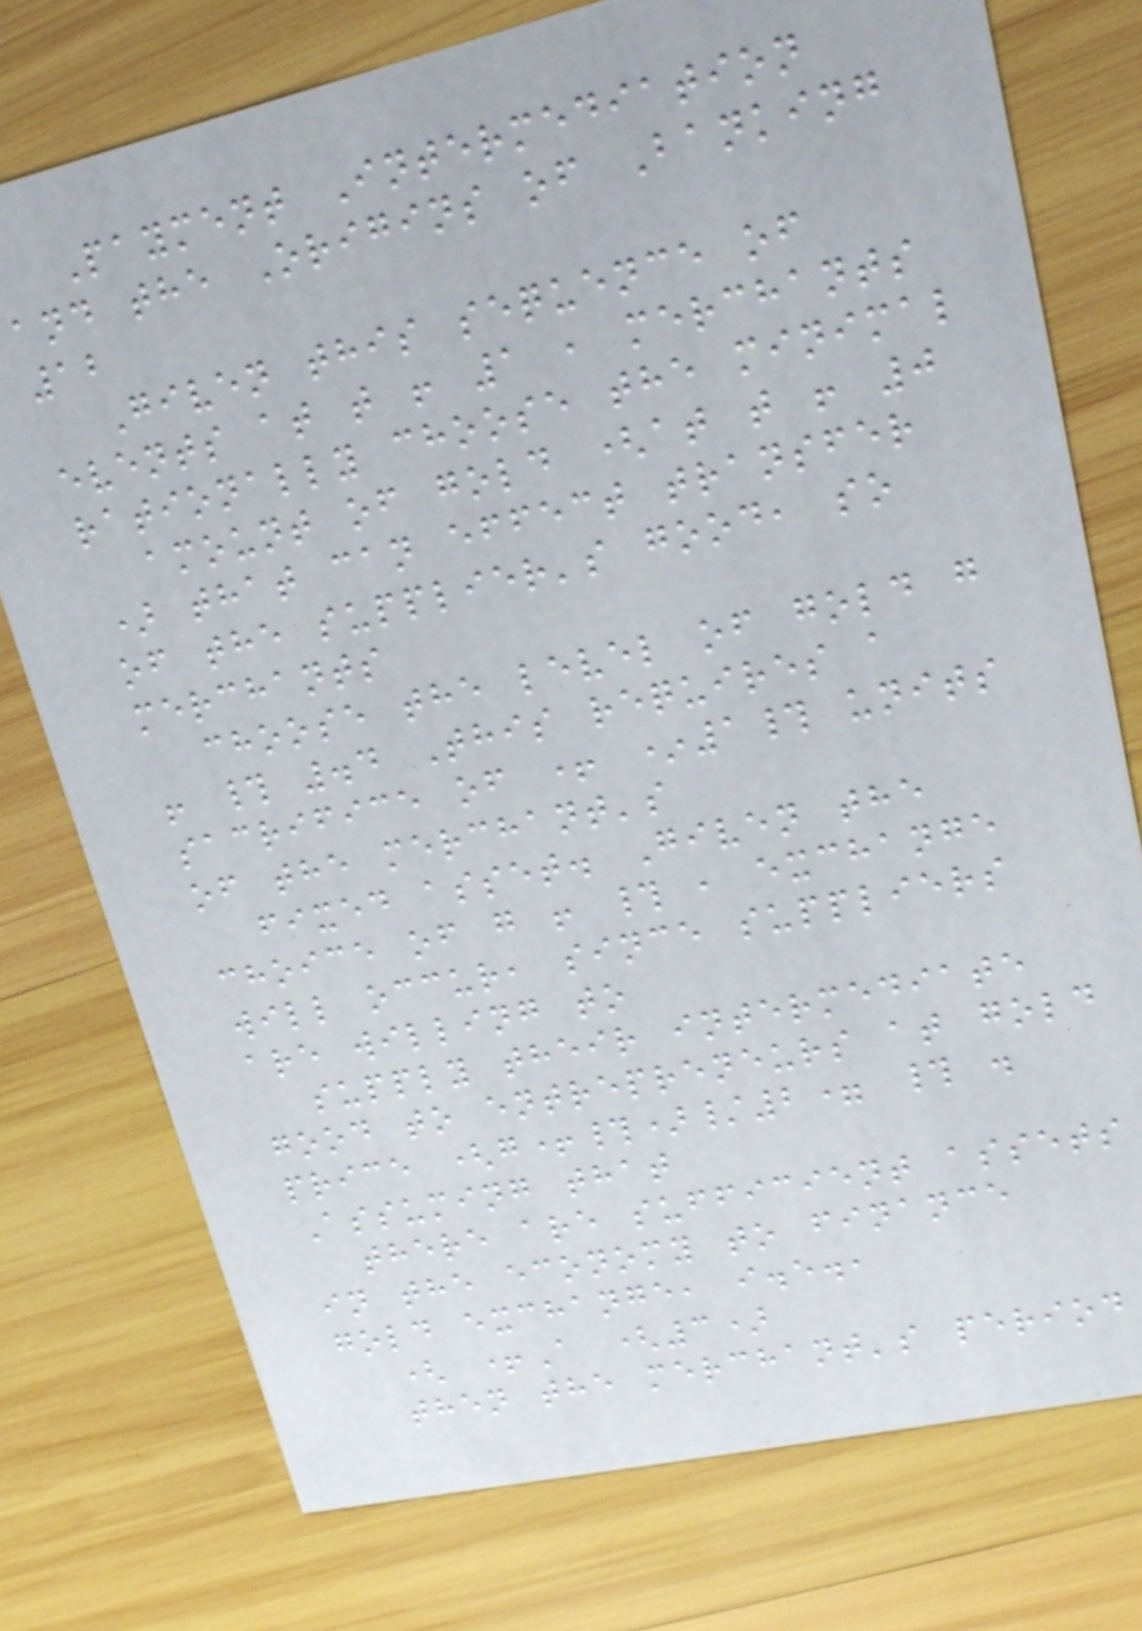Payment Intermediation
and the Origins of Banking
12
Given this sequence of
events at t ! 1 , merchants
rationally choose the minimal
amount of gold (at t ! 0
) that can effect transfer
of the supplier's good, so
merchants
choose the level of gold g
! # .4 This requires a
sacrifice of + *1# units
of the merchant's
fixed asset. Given the
choice of g ! # , exchange
will occur, since suppliers
are willing to
supply their intermediate
good to entrepreneurs at gold
price (g+#)/2= # .
Assuming that
there are sufficient assets
in the economy to finance
gold exchange, i.e.,
( +A (3)
then the merchant's period
